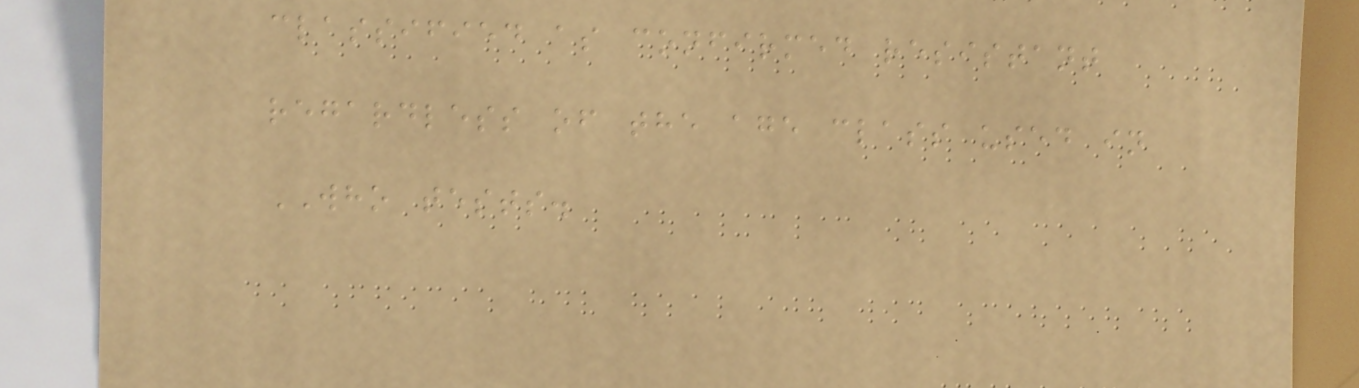classified as confirmed resistant
regardless of the age class used in
WHO tests.
